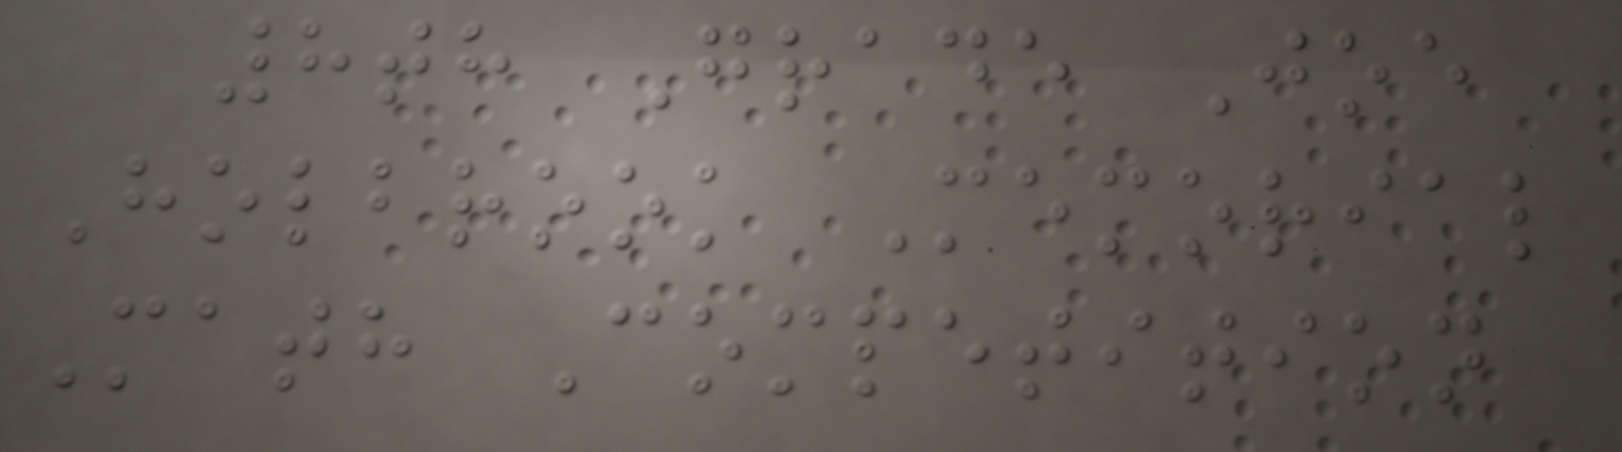8th Grade Joe
Holbrook Memorial
Math Competition
